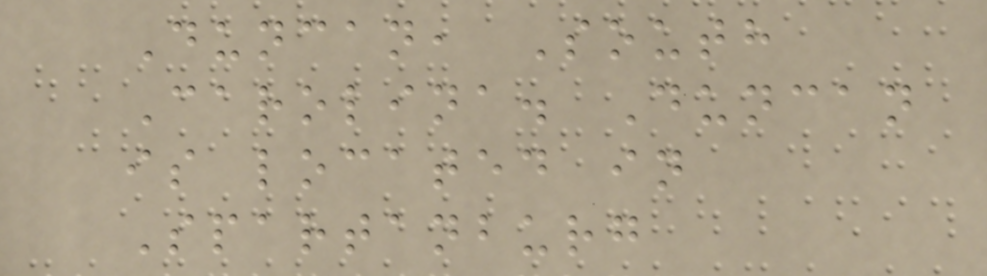Duncan, South
Carolina. Duncan
is located in
Spartanburg
